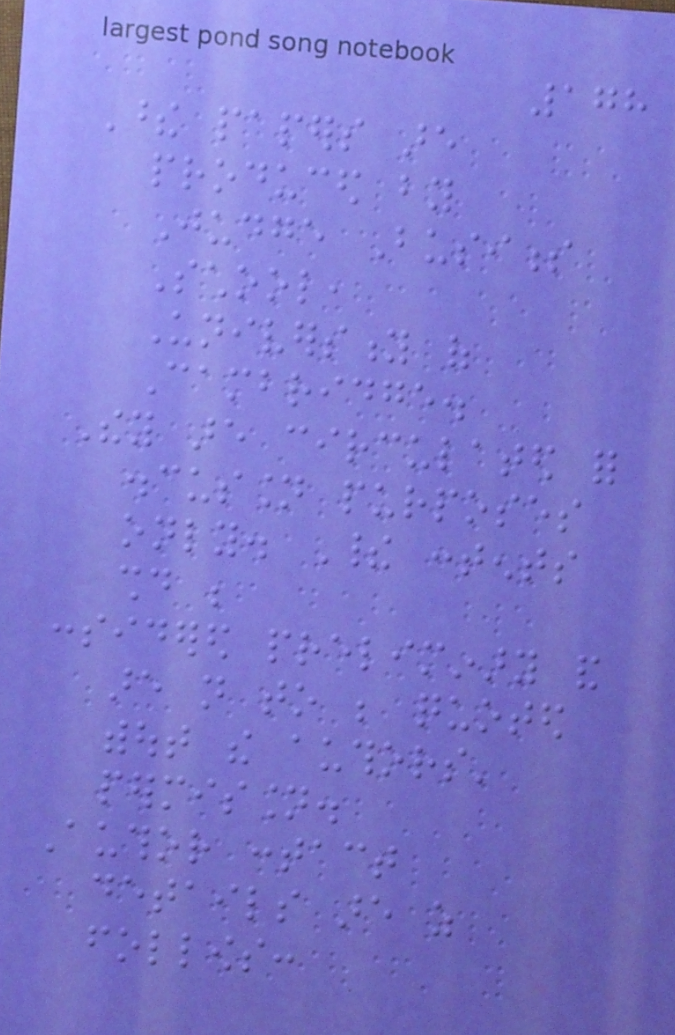178
These papers are
produced by
Judge Business
School,
University of
Cambridge.
They are circulated for
discussion purposes
only. Their contents
should be
considered preliminary and
are not to be quoted
without the authors'
permission.
Author contact
details are as
follows:
